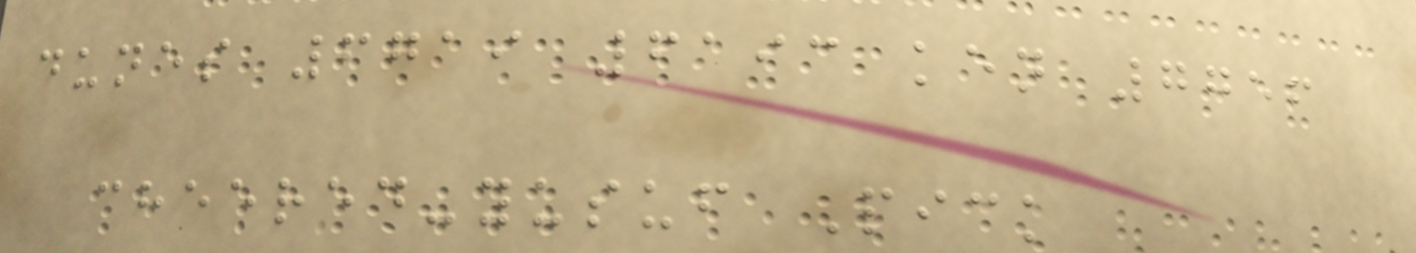dunes 6719 6193 ken 7756
cheered-yusuf Pick
